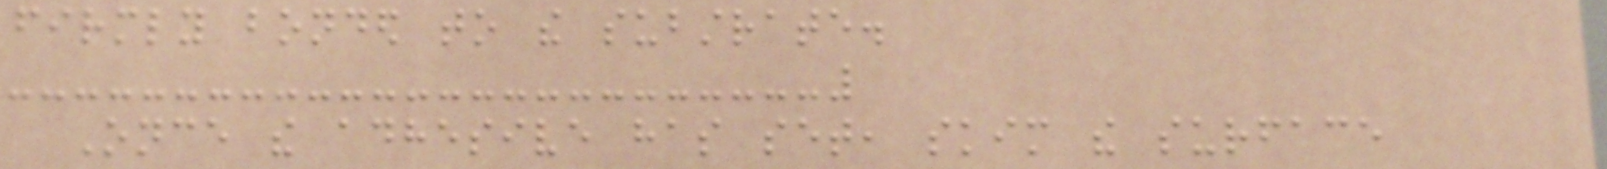firmly bonded to the substrate.
Once the adhesive has set, skim the surface
